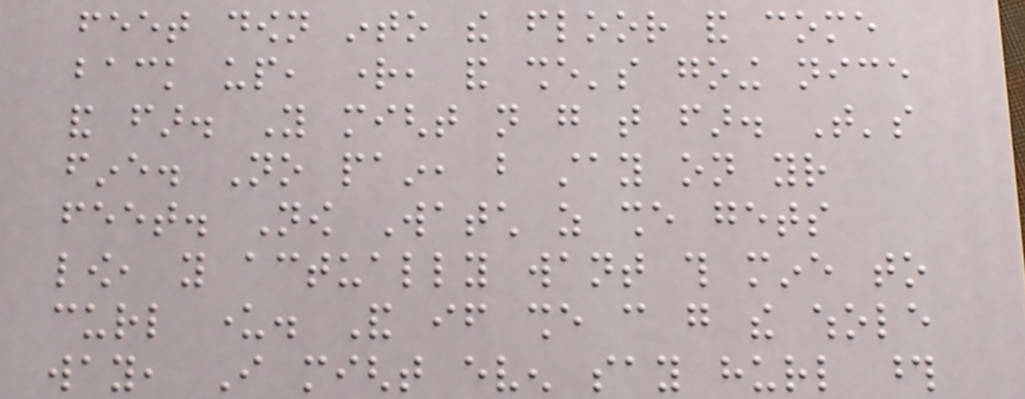feet down into the floor and come
back up, right, and she's going nice
and far. You might not go that far. That's
fine. No pain, but stay on your
feet. Now Watch as she gets
low, you actually want this mine to
curl under. And if she can go the whole
way, I might even say hurl those
